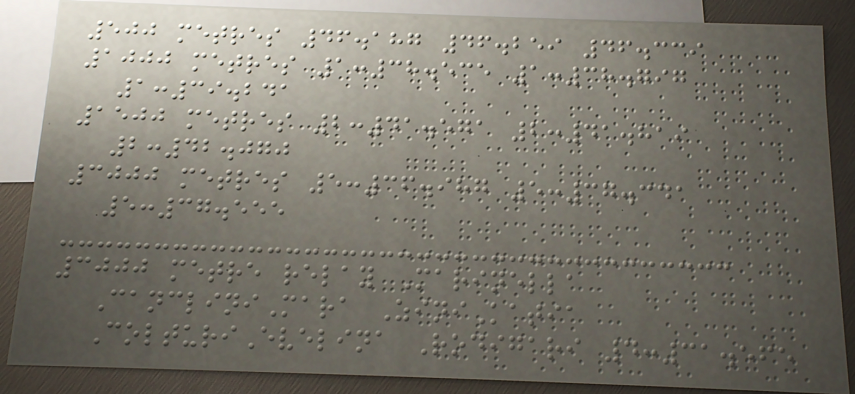500 metres 46.187 46.259 46.339
1000 metres 1:38.535 1:38.797
1:39.241
1500 metres 2:41.571 2:41.819
2:42.070
3000 metres 5:36.987 5:37.341
5:37.555
3000 metre relay Marinella
CancliniMara ZiniKatia
ColturiEvelina Rodigari 4:31.565
